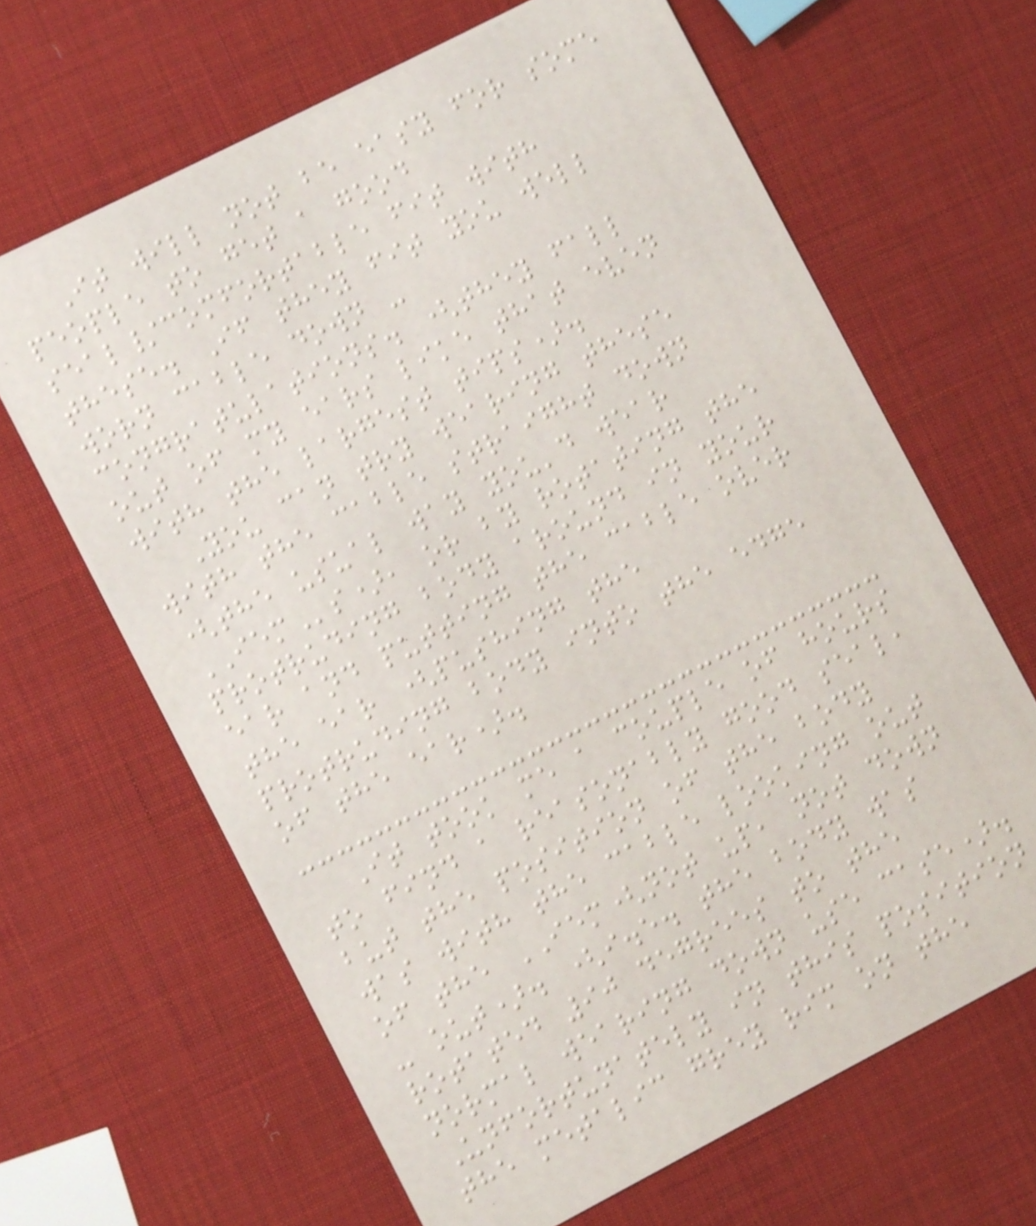It will not be easy for some
people to get a good
seal/comfortable fit with
these. If they fit you well
worn cable down -
congratulations. (they fall
out of my ears like that even
with the largest tips).
You can try wearing these
with the cable straight down
(the usual way you'd wear
IEMs), or by rotating the
protruding body around in your
ear and putting the cable over
the ear (pushing the
protruding body into the edge
of the ear).
It took me a couple of hours
to find a reasonably good seal,
but the position of the body
was with the cable looking out
of the IEM(not up, not down
- out). (i.e. the body was
rotated 90 degrees to the
normal wearing down use case).
Unfortunately in this position
the metalic grey rim on the
